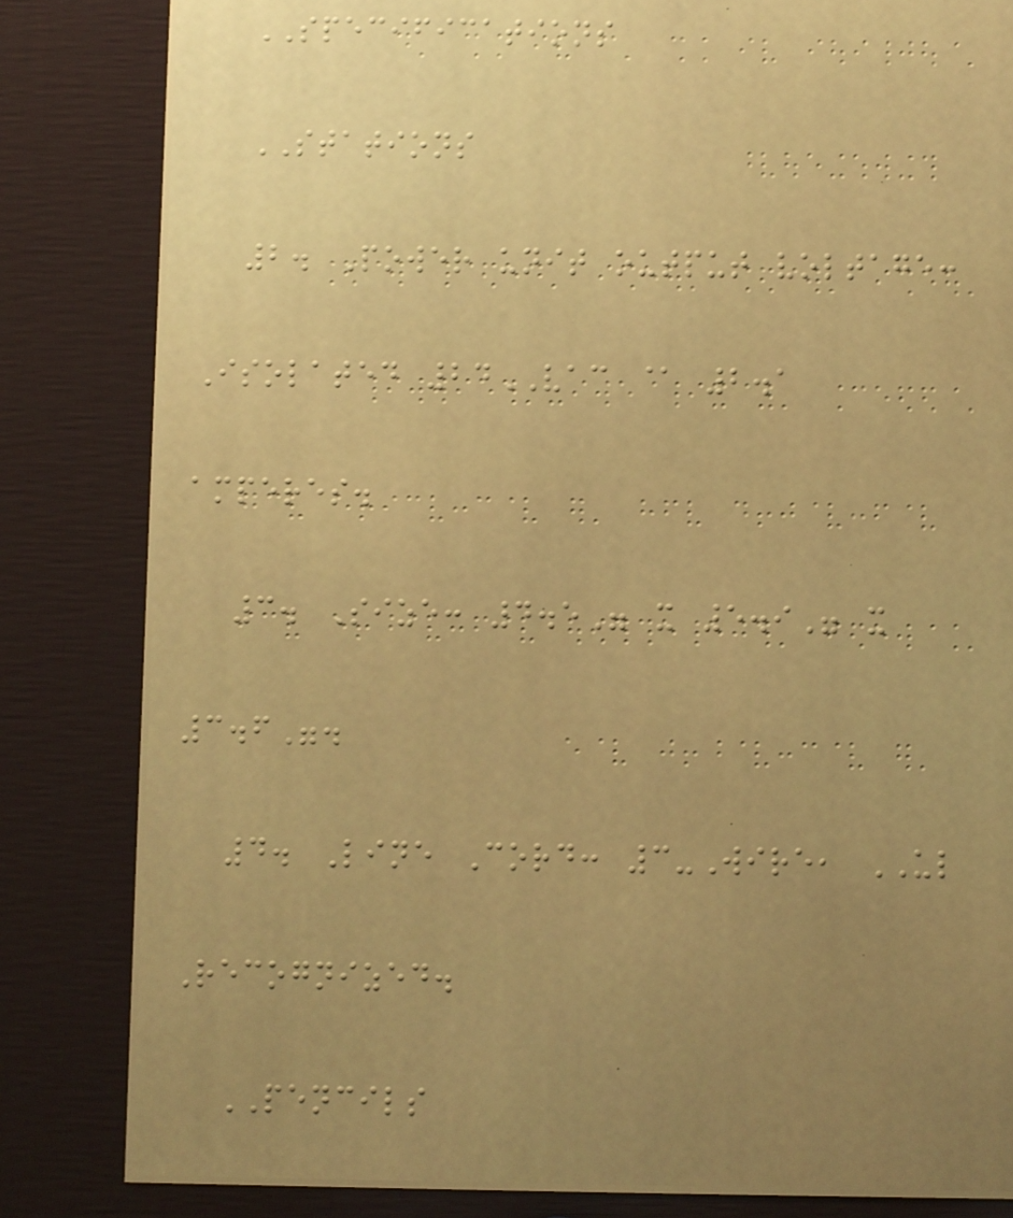SPECIFICATIONS
STATIONS
2. Power unit output voltage:
Isolated 24VAC @ 2.1
amperes.
3. Size: 4.5" x 5.9" x
3.6".
4. Line Cord: 3-Wire, UL
Recognized.
PENCILS
